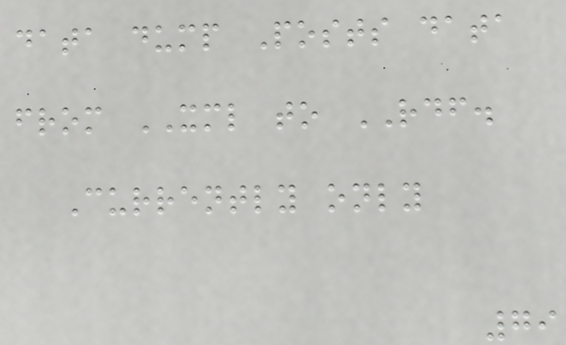data dump Posts data
from XML to RDF.
Currently only
79
